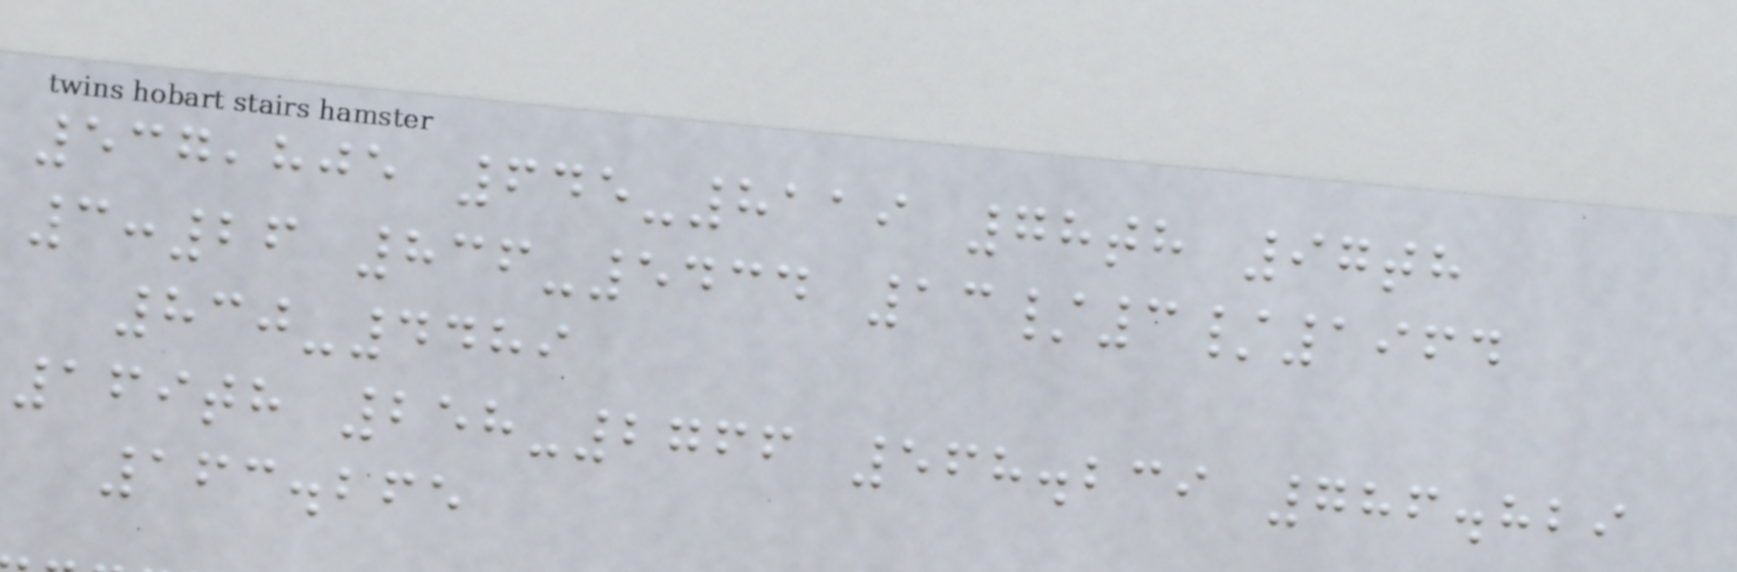537,805 645-8119 78th 97th
3:26 836-5434 13/3/1964
830-4489
169th 258-2766 568.239 786.829
163.265
